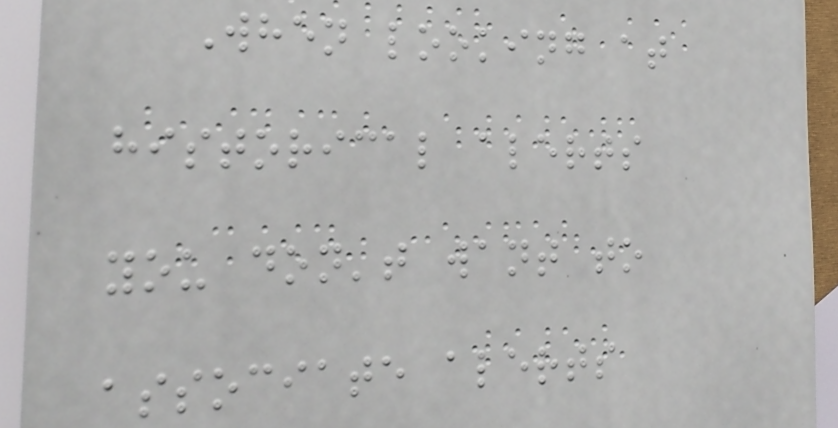When looking at
historical alerts
you don't want to
associate alerts
